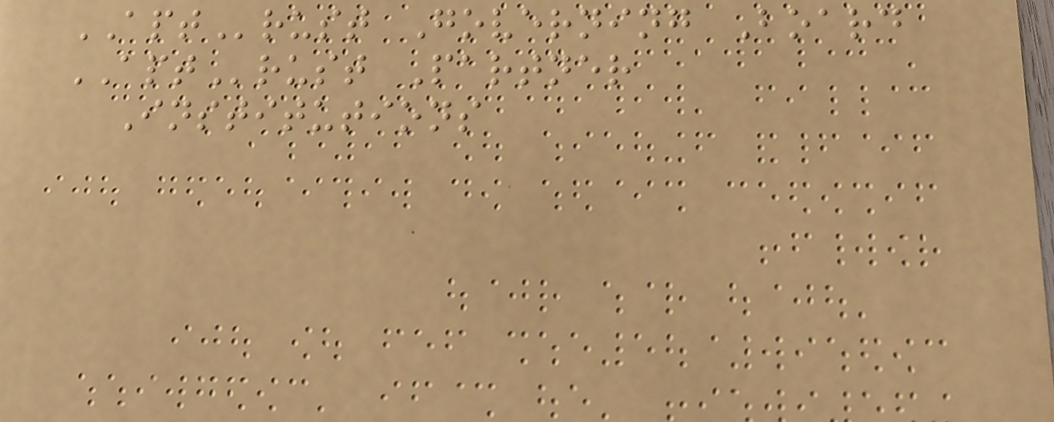APTrust Governing Board
APTrust Partner
Institutions
